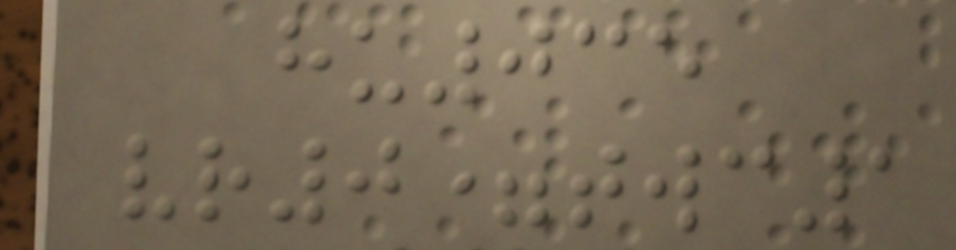hu035
vr0=twc1
